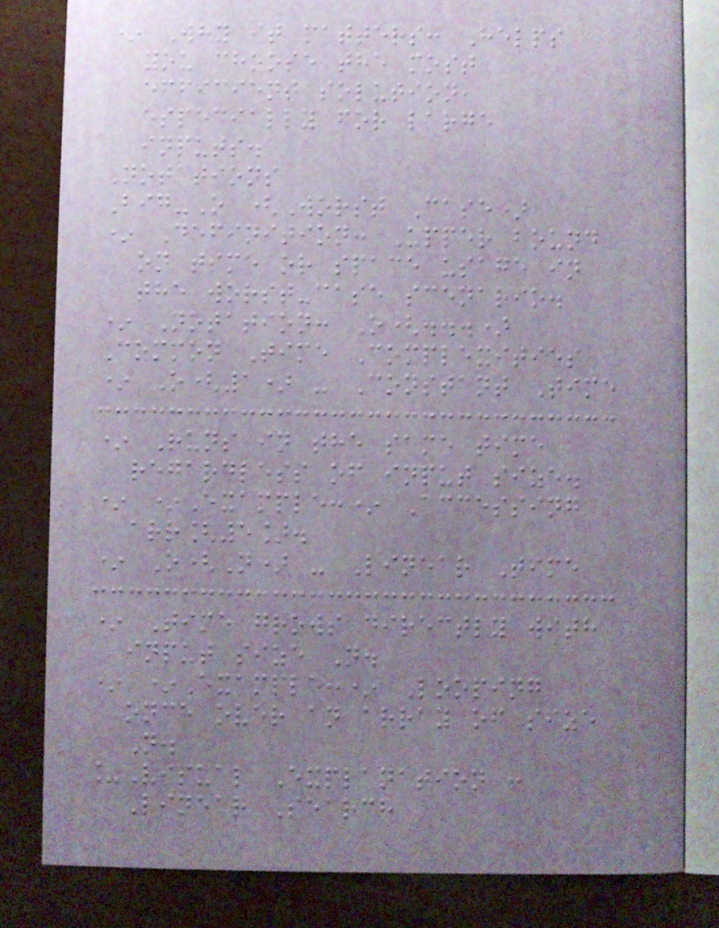* Why it matters: Helps
you choose the most
efficient solution,
especially for large
inputs.
Notations
Big-O (Worst Case)
* Definition: Upper bound
on time or space usage in
the worst-case scenario.
* Notation: O(...)
Common Time Complexities
* O(1) - Constant Time
* Runs in the same time
regardless of input size.
* *Example:* Accessing
arr[5].
* O(N) - Linear Time
* Time grows directly with
input size N.
* *Example:* Looping
once over an array of size
N.
_Visual Explanation :
Linear Search
